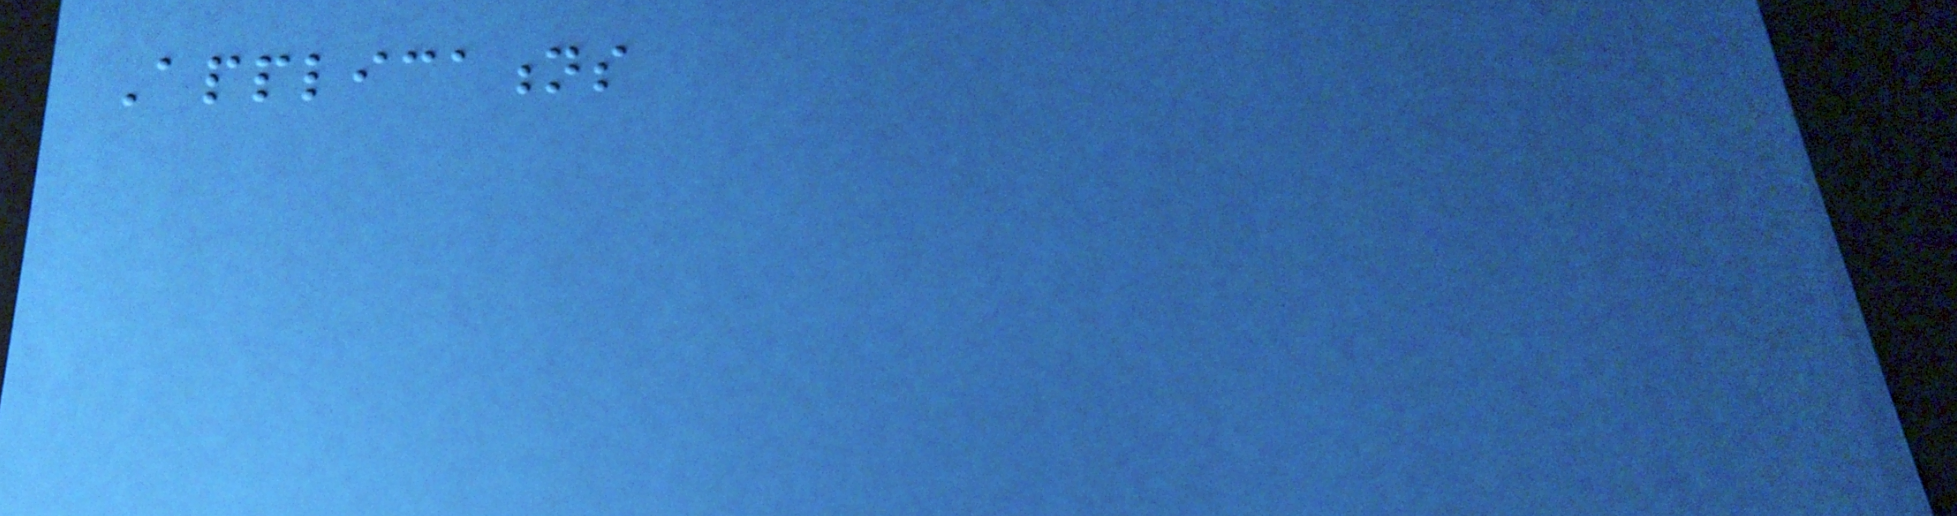Applications
